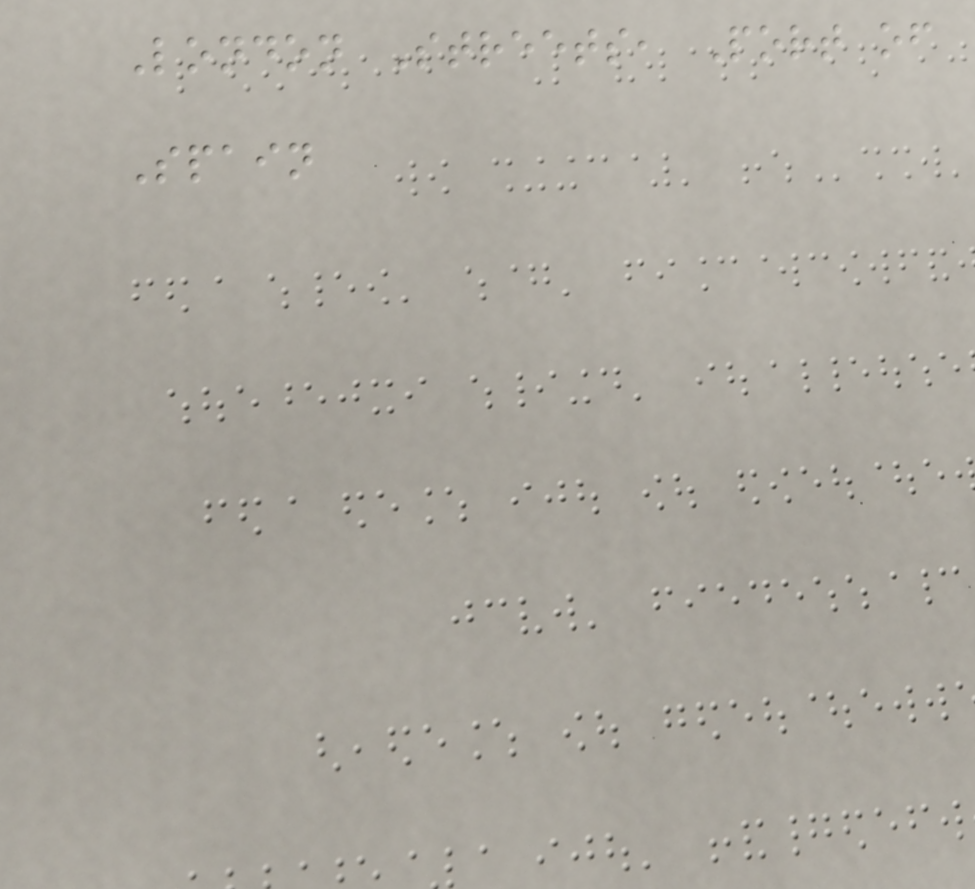London Streets, Port of
Spain
